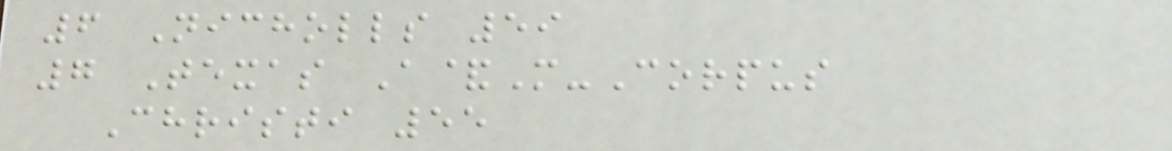6 Nicholls 59
7 Texas A&M-Corpus
Christi 55
